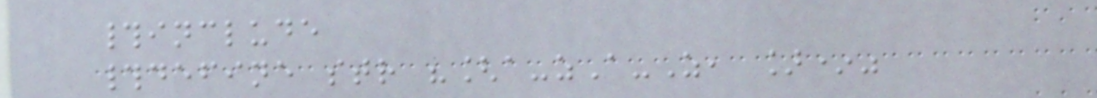#include
#define str "[a-zA-Z, ]*"
